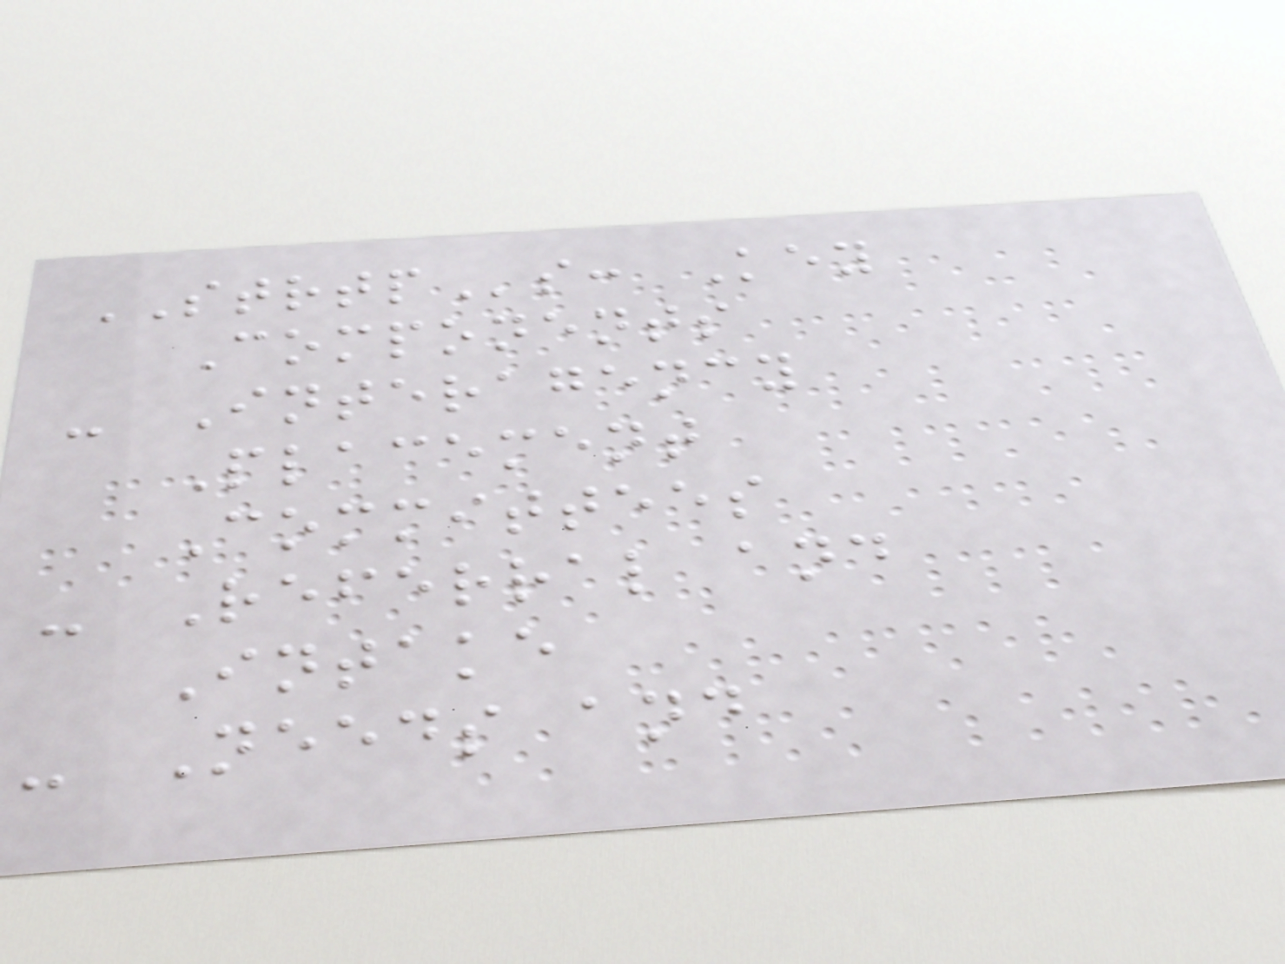STRTPs: Key
Components
- Interagency
Placement
Committees
- Referral and
Intake
- Needs and
